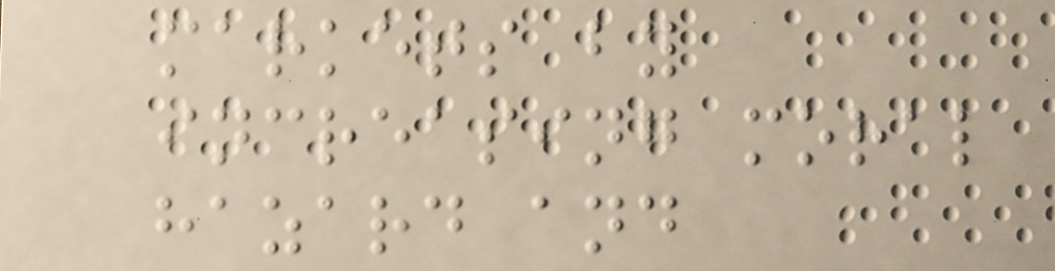markets by
increasing moral
hazard and
